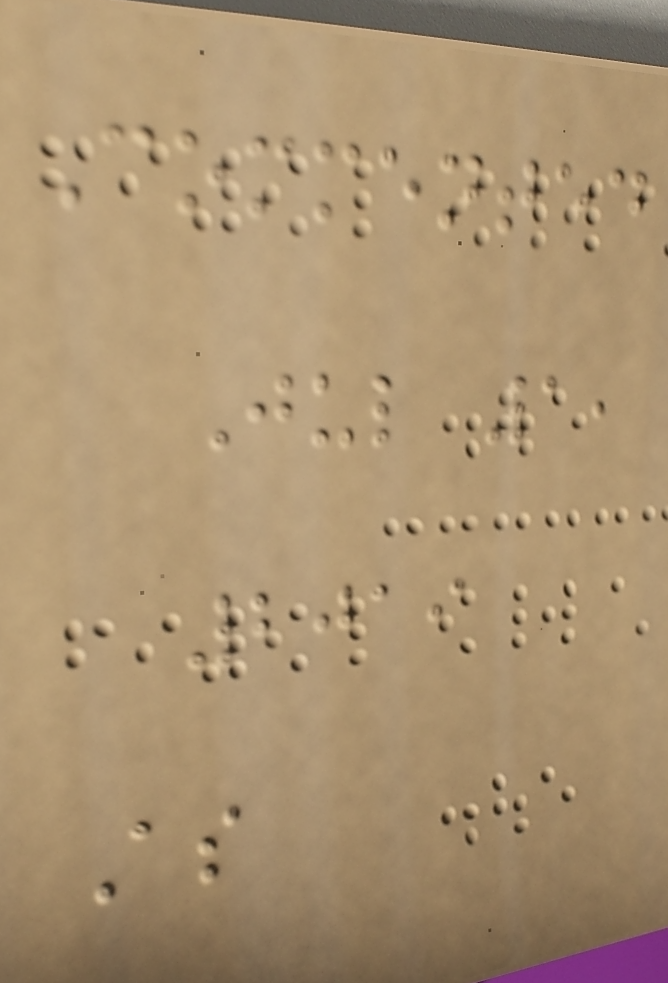Commented
Jul 1,
2019
As
